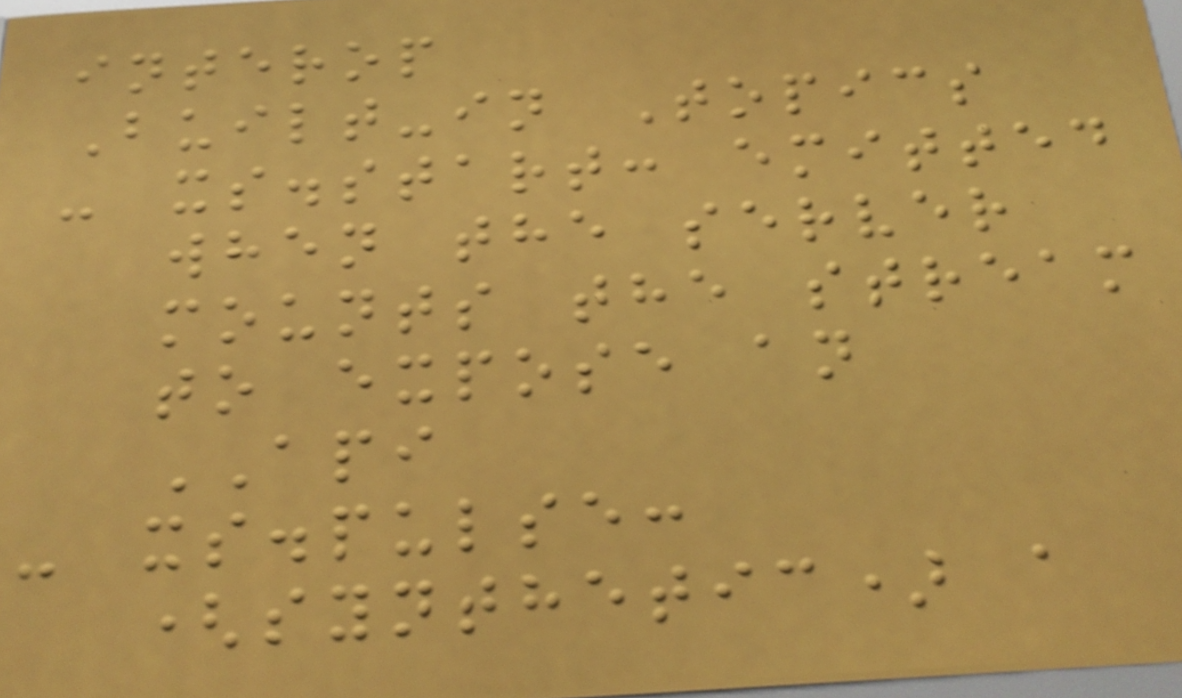interop
Built-in Topics
- xs.start: emitted
when the server
mounts the stream
to expose an
API
- xs.pulse:
(synthetic) a
